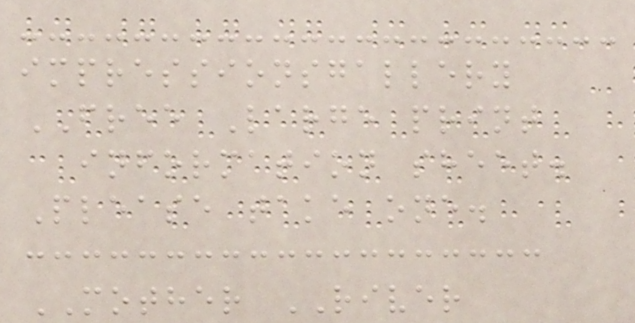impressionsgallery
FREE Large print
information sheet.
Please take one.
MOTHER RIVER
